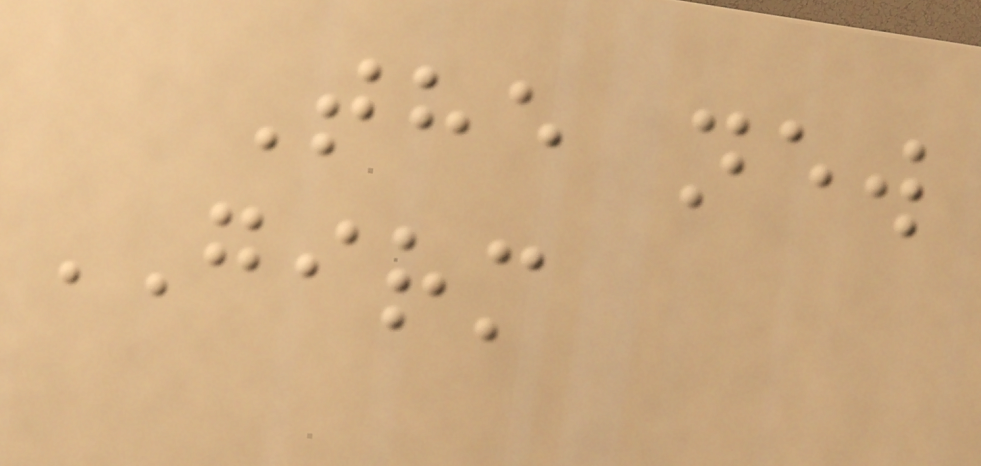The new
GIRM
